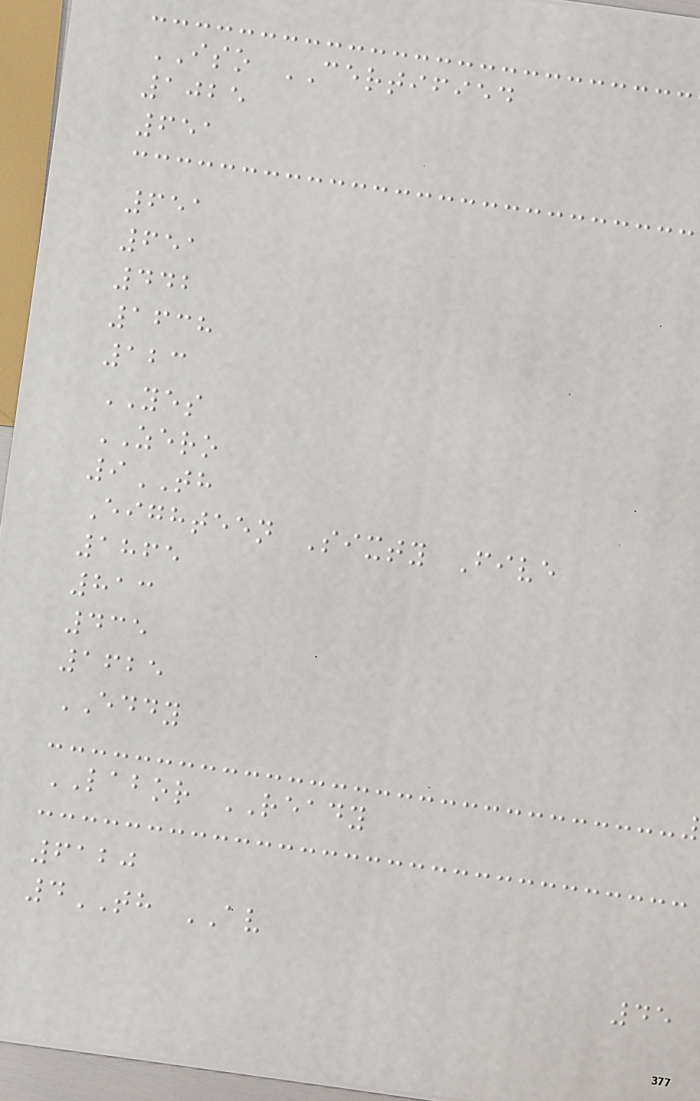ISO CERTIFIED
1025
651
651
651
442
1638
123
YES
ZERO
9TH
Eighteen Sixty Five
1865
813
435
1625
EDDY
LABOR READY
6120
4TH AV
45
